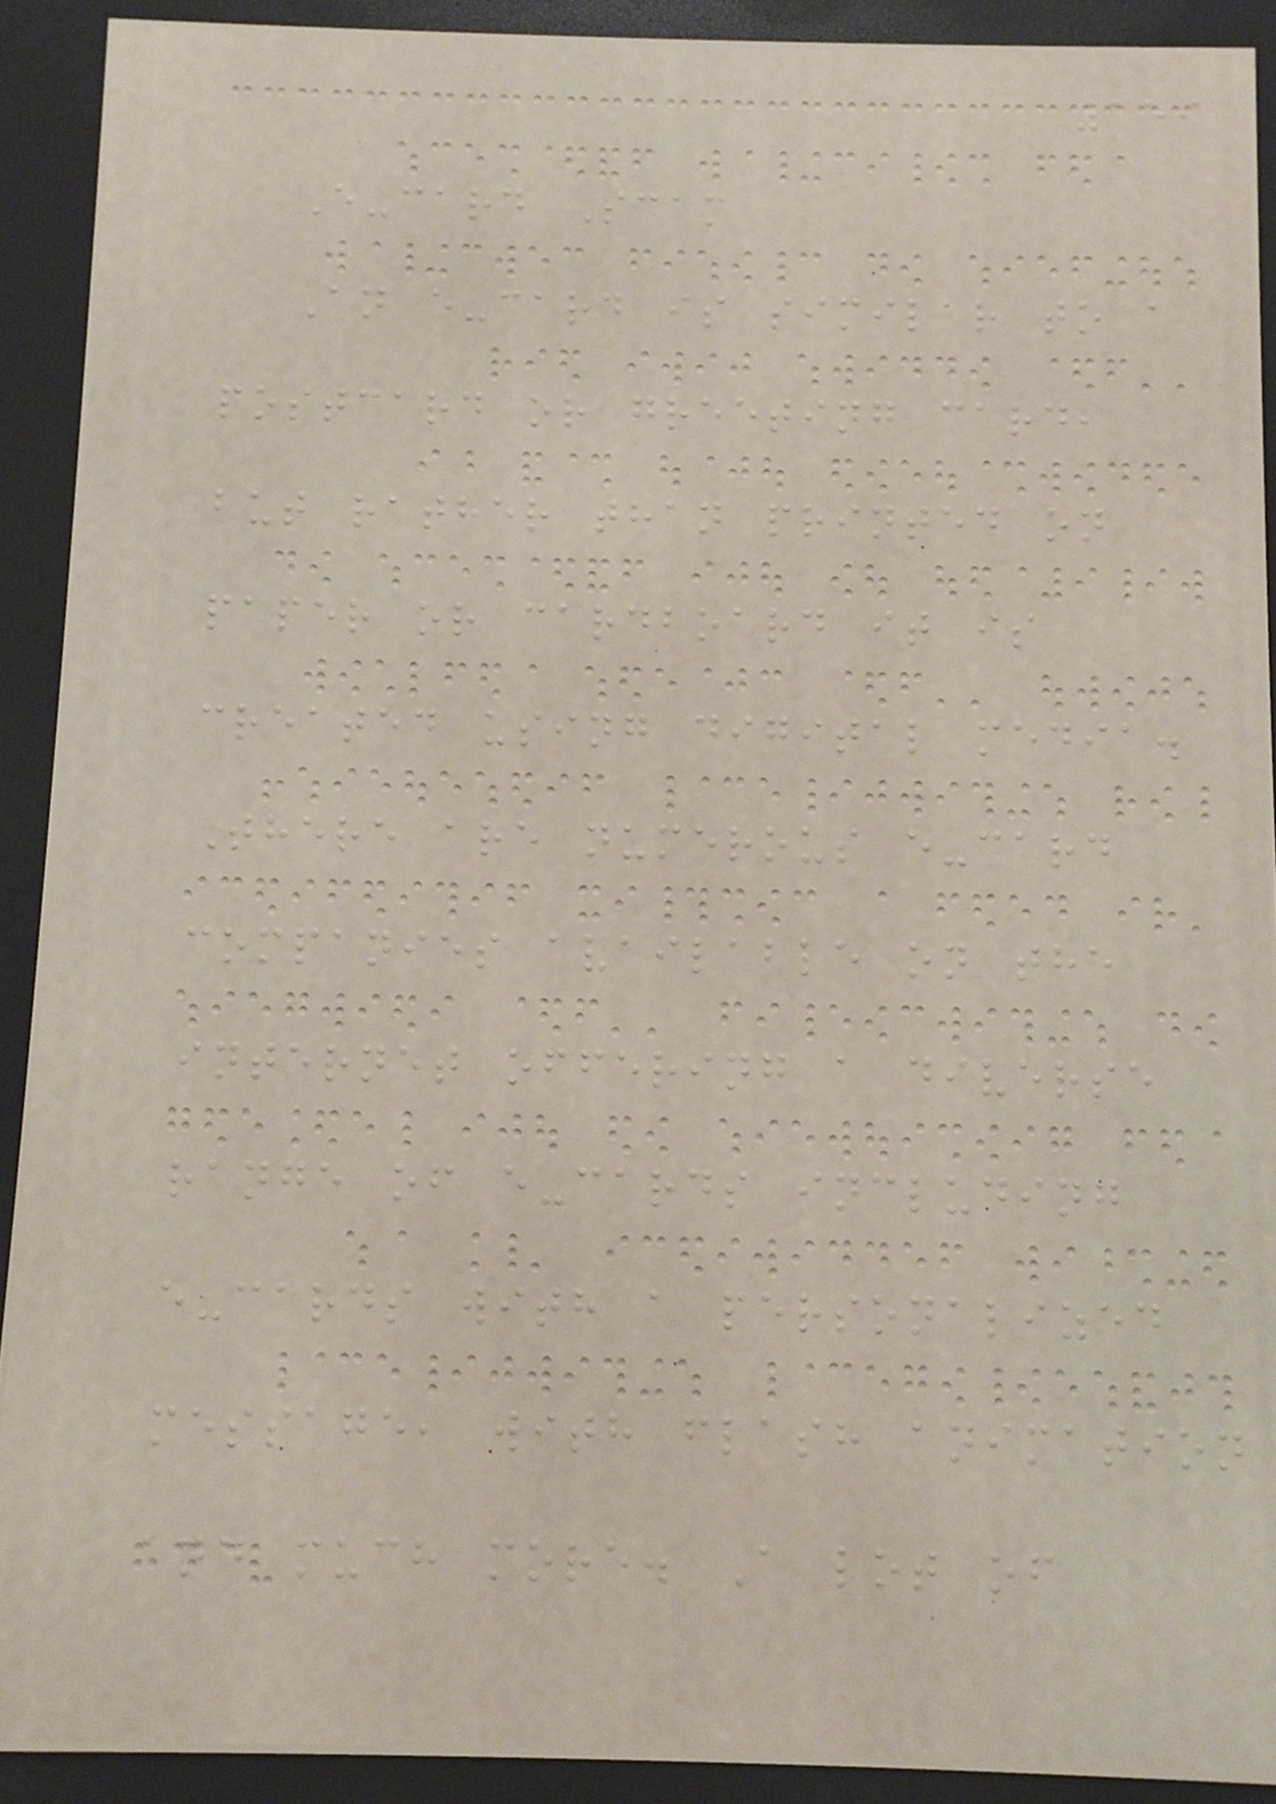159
E-card Scam
An e-card is similar to a
postcard or greeting card,
but rather than printed on
paper or cardboard it is
created using digital media.
There are numerous e-card
companies available on the
internet offering a diverse
range of e-cards including
e-cards with a personalized
message, with flash animation
and much more. A lot of
